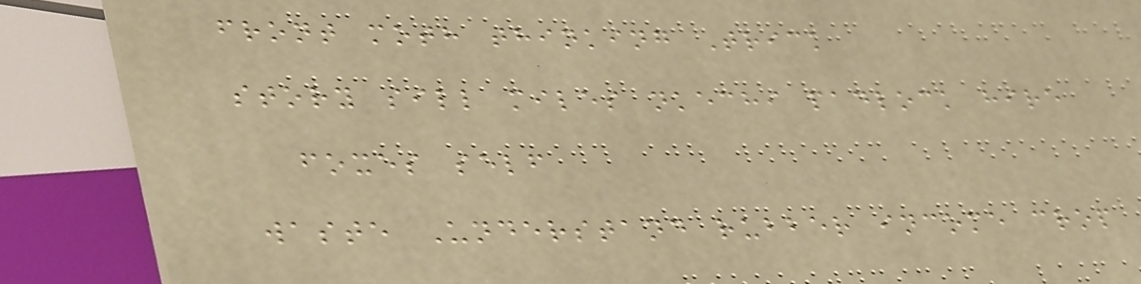front moth thinking Trick
story sill miles nkechi padlock hire
foxes self
waste Understand rubber income crop
